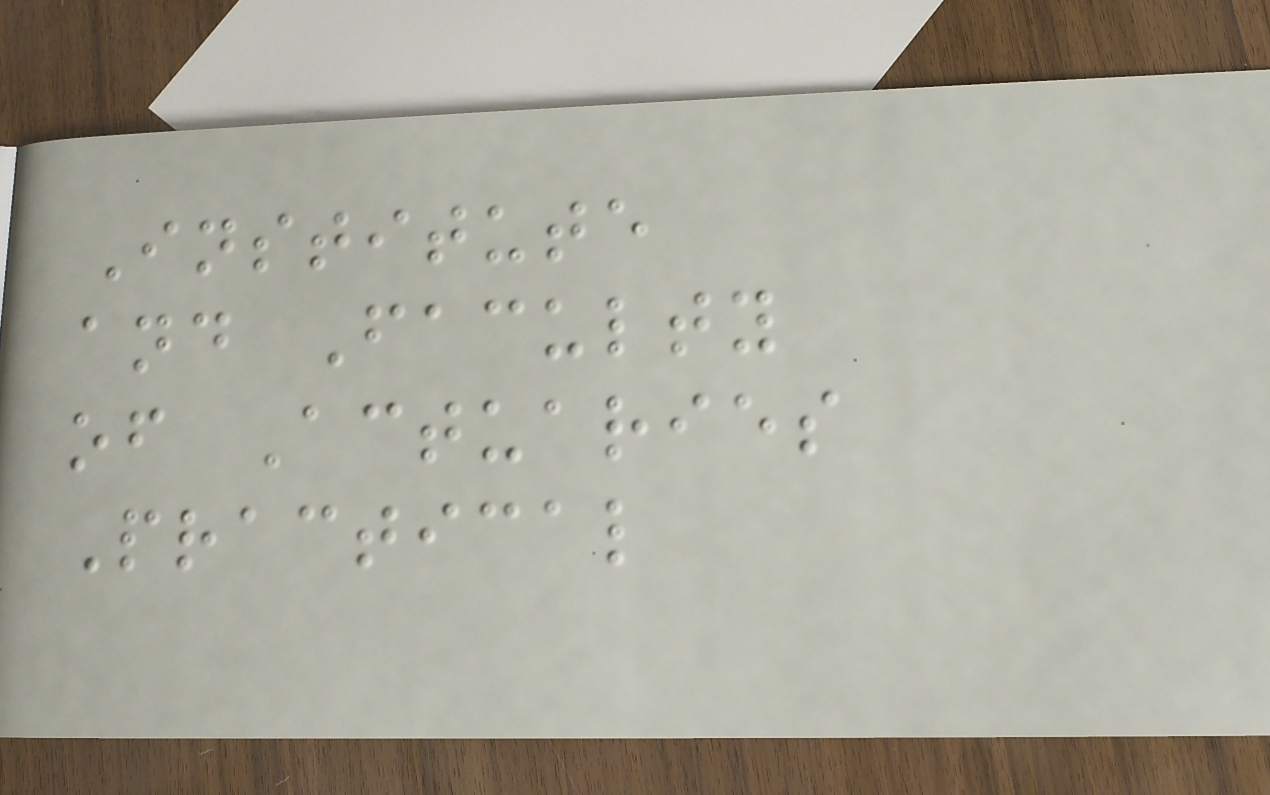Institute
and Faculty
of Actuaries
Practical
